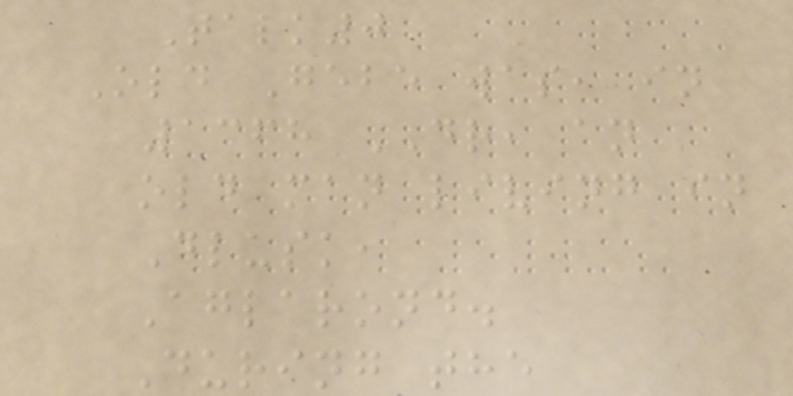Talk0
Old Gebe was, in
1368 DR, an
old man living in
Dlusk,
Aglarond.
During the
